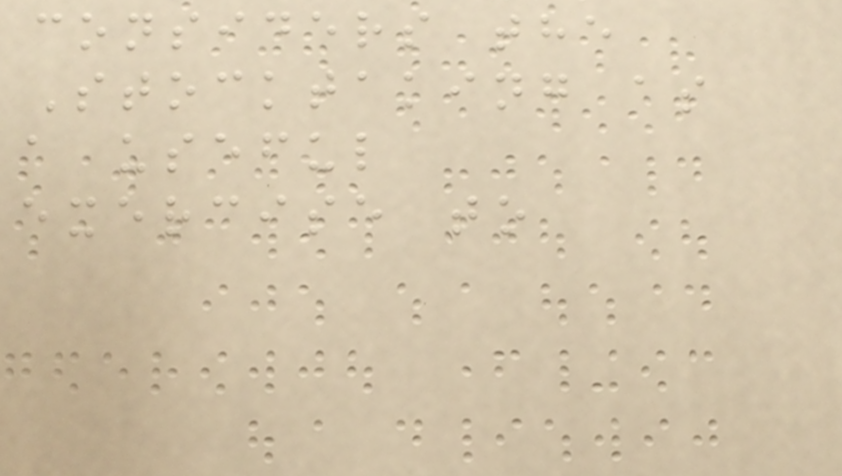considers the
Stocktaking as
a useful
exercise to
